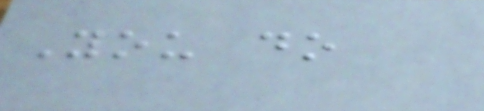You do
